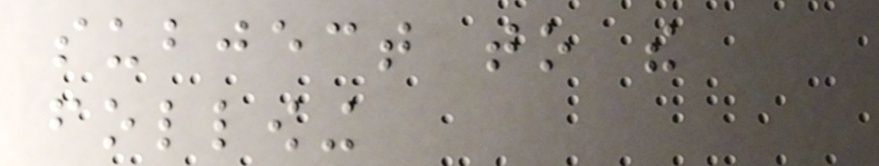subject to the
following
